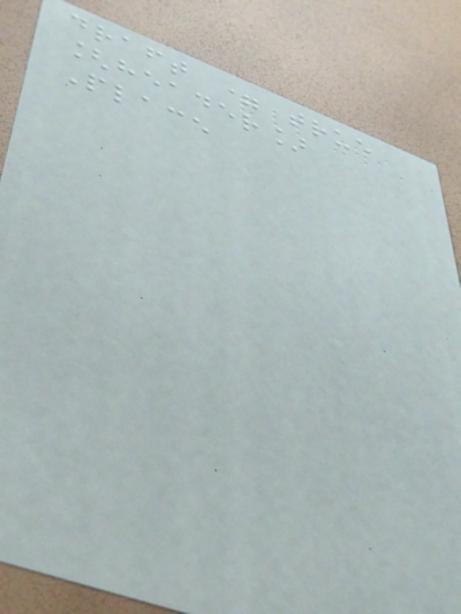draft = true
[header]
Place
